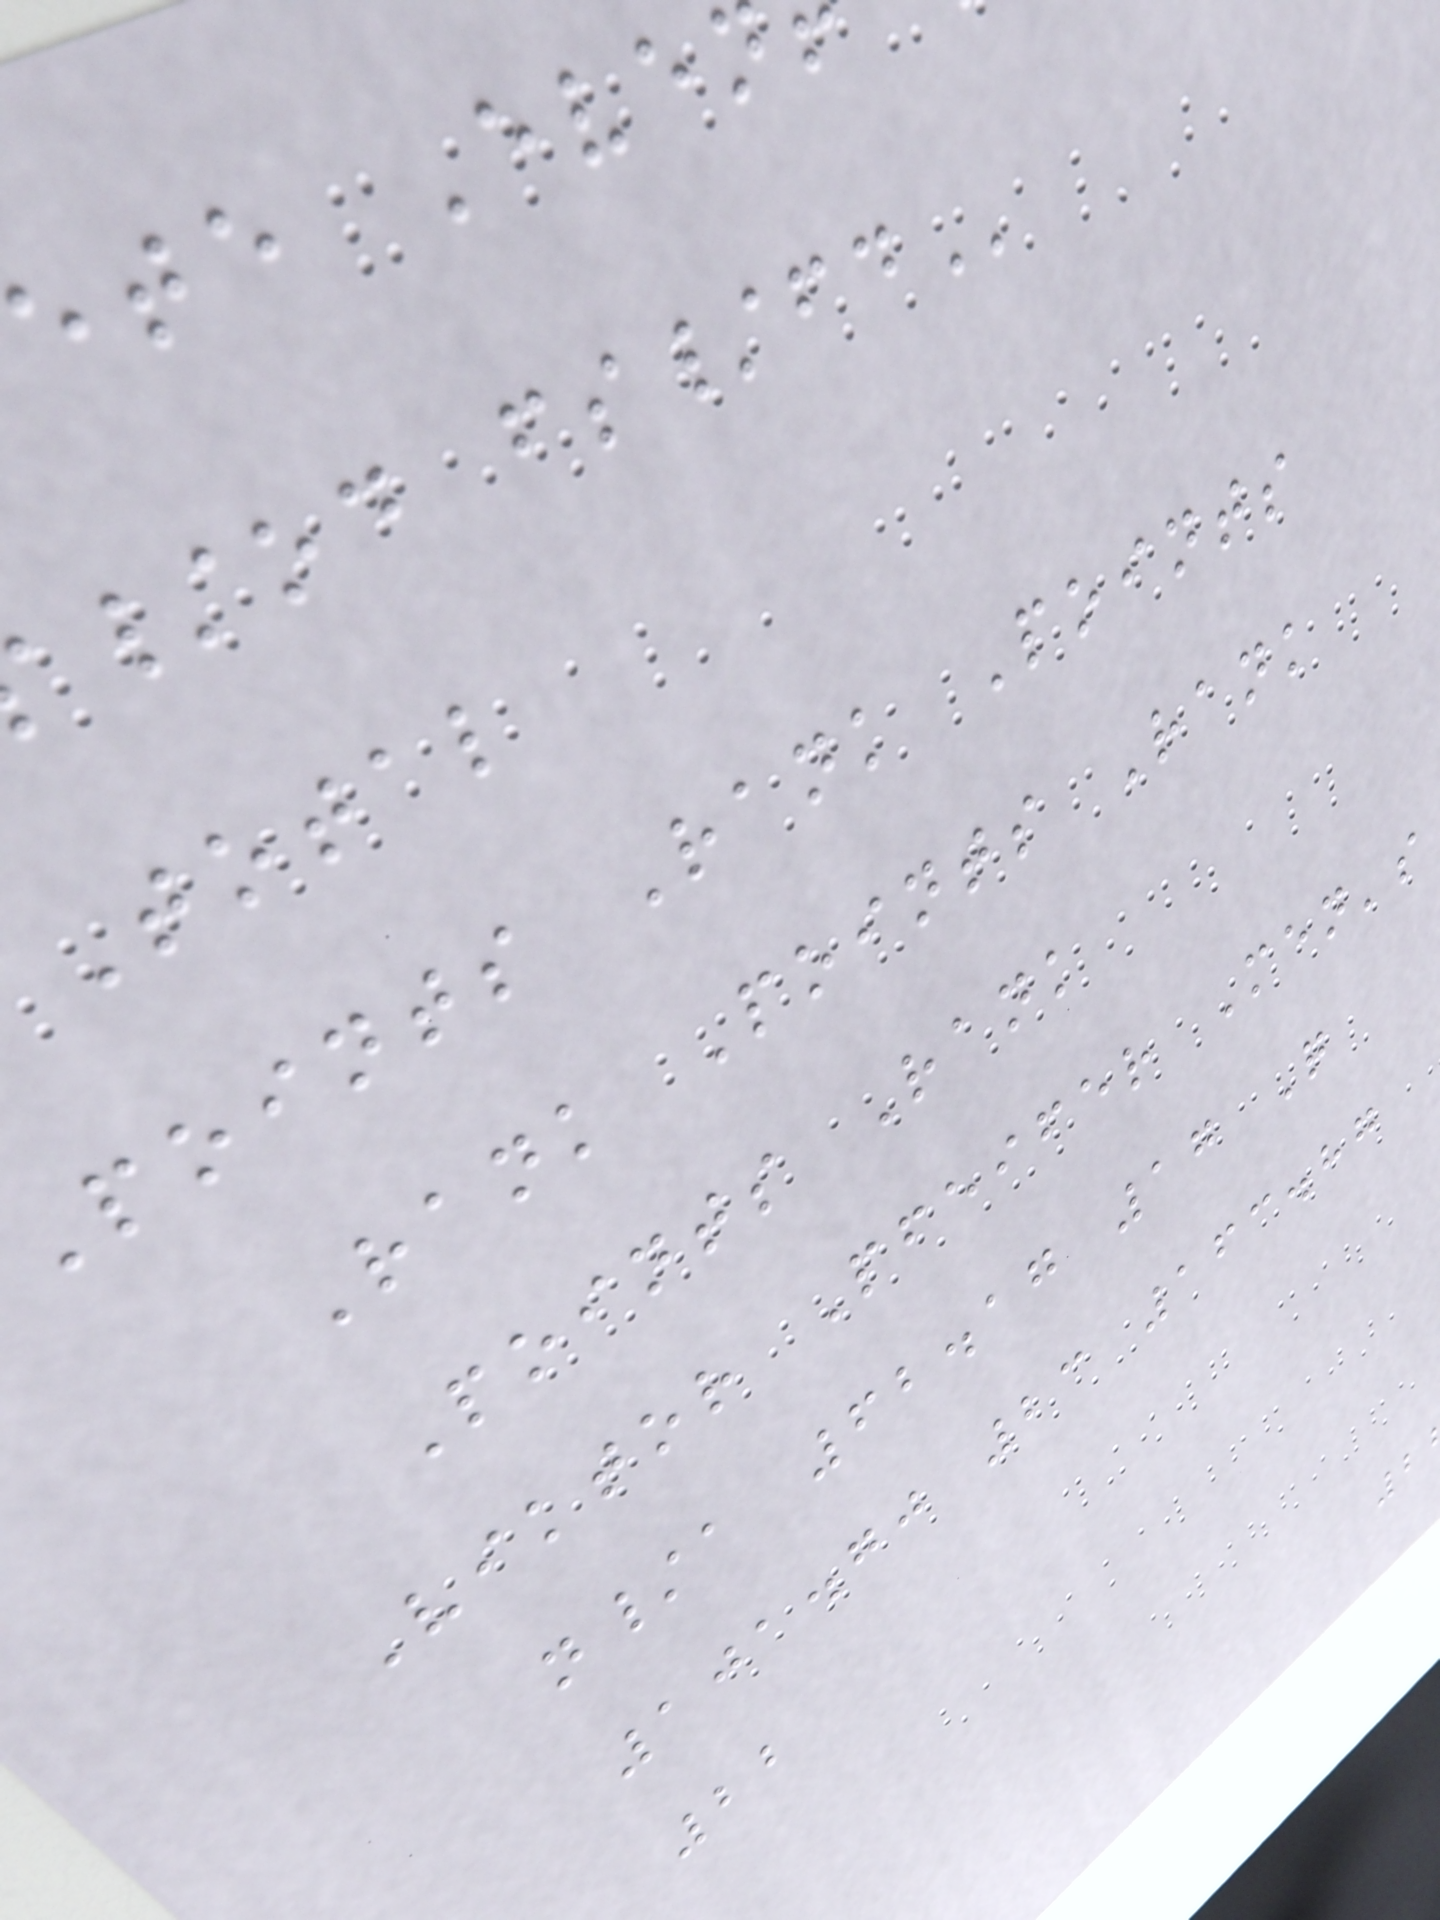ete Even
/od
Total
points Rank Points
Rank Points Rank
Points Rank
Viktor Pfeifer Men's
n/a 62.17 17 Q
101.70 23 163.87
22
